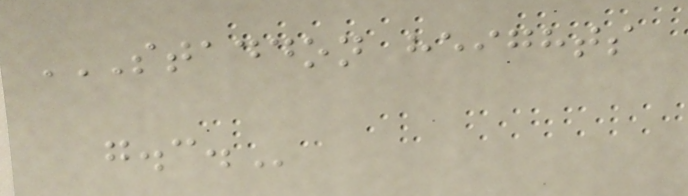STADDON HEIGHTS
G.C.
